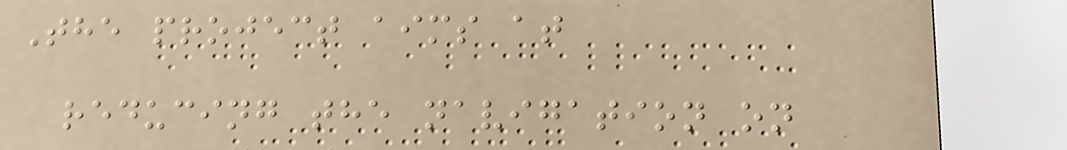The project aims at
reducing the navigation on
